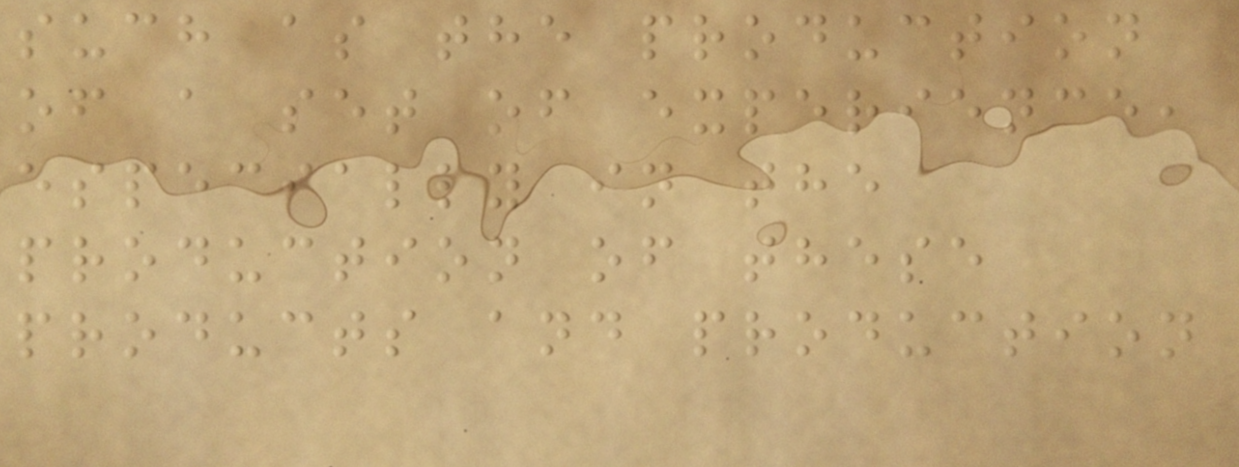such as the production
of a set of experience,
especially in the
production of these
products and production
